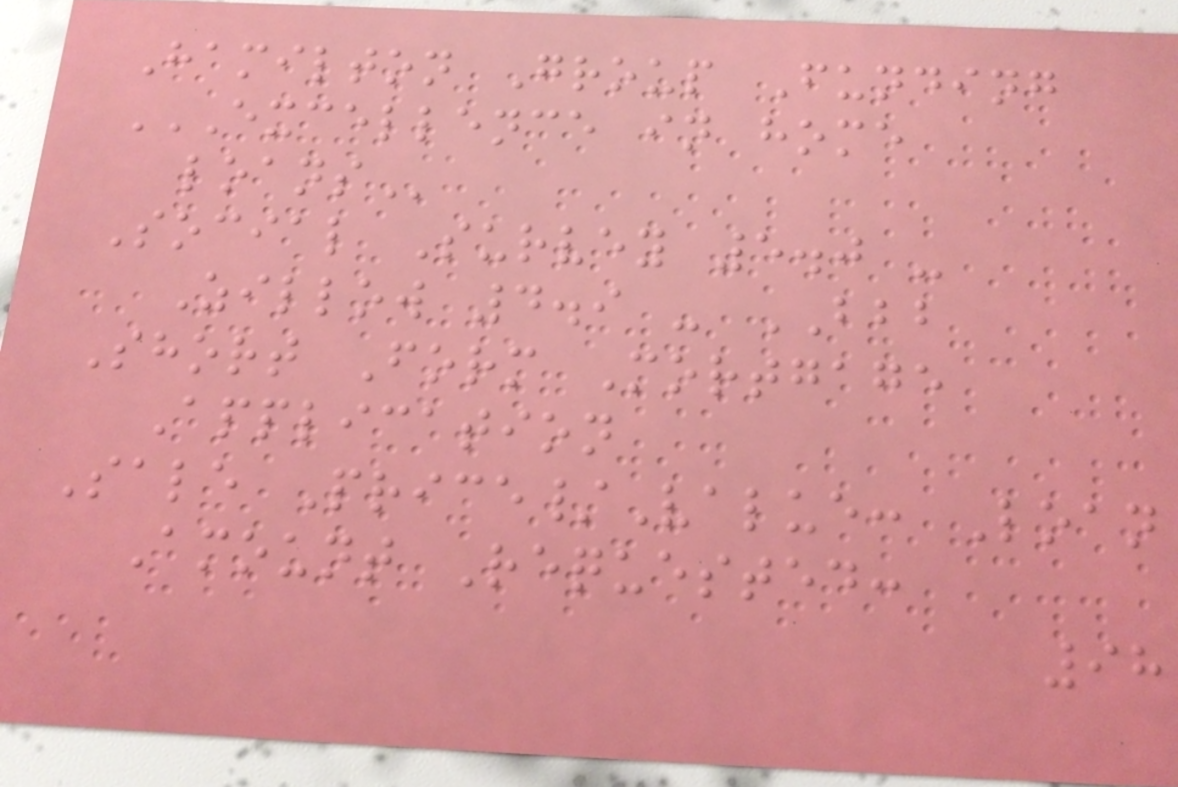Hamilton Group Funding
EXCELLENCE IN HOME
LOANS
Social Survey 5.0 -
Zillow 4.9 - BBB
Short Form Mortgage
Application
Sale Price/Value: Loan
Amount Requested:
98
